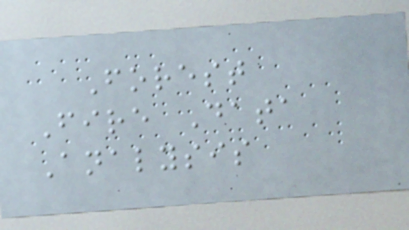Forest
Fire Data
Analysis
